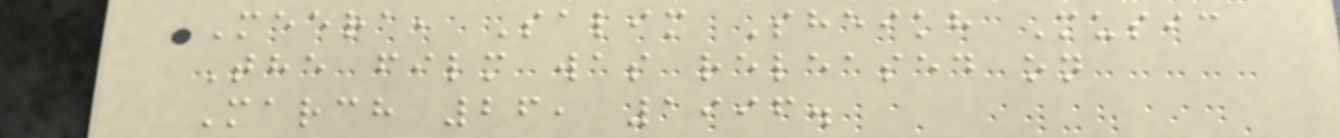Meera, Salim Sheikh Music
The film was released on
March 26, 1996.
